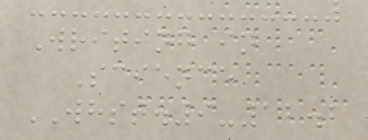Writing in
Science
WHST.9-12.2
